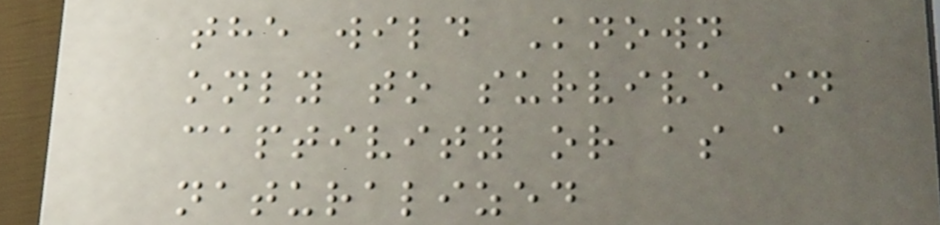the wild Known
only to survive in
captivity or as a
naturalized
